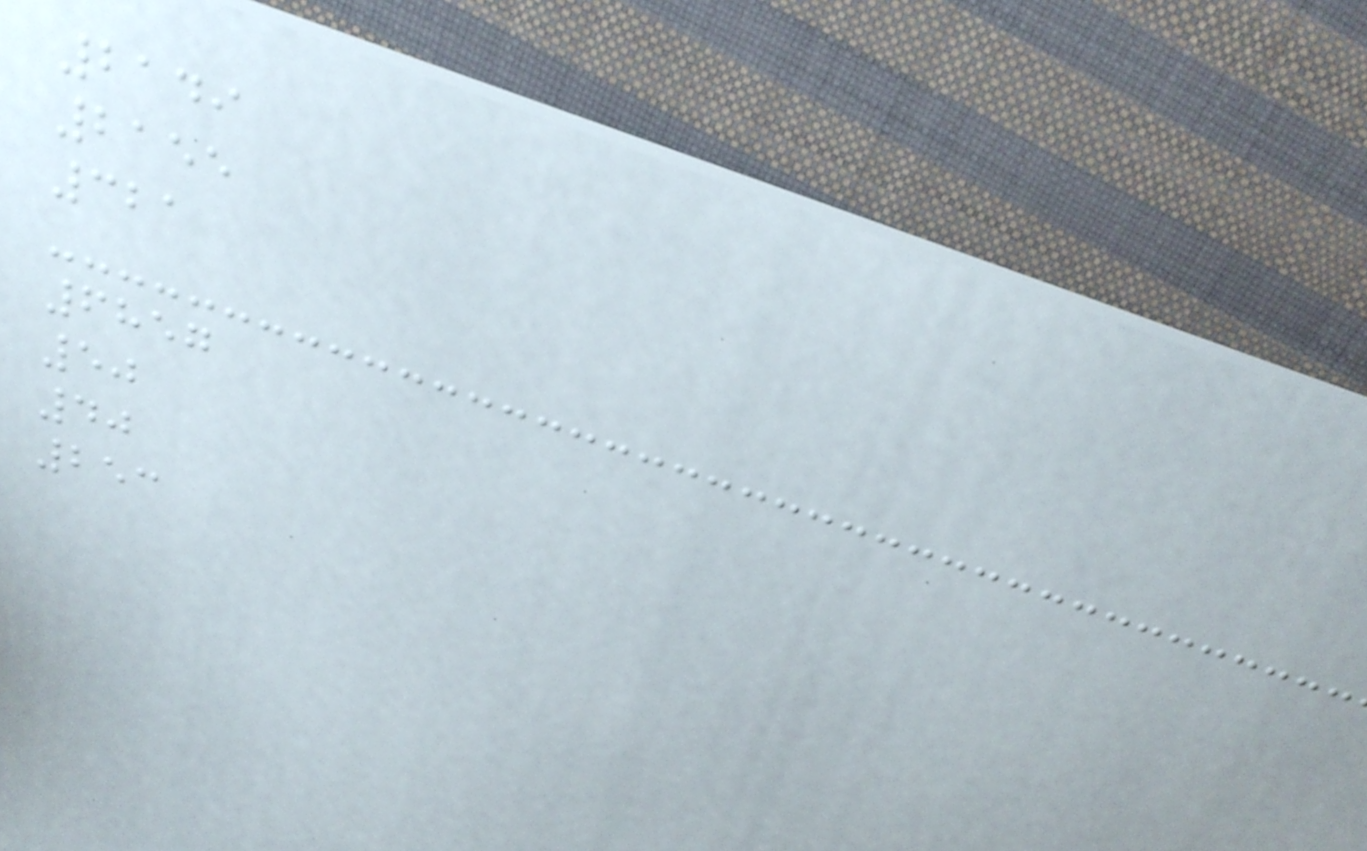2149
2155
321
6857
50
40
253
